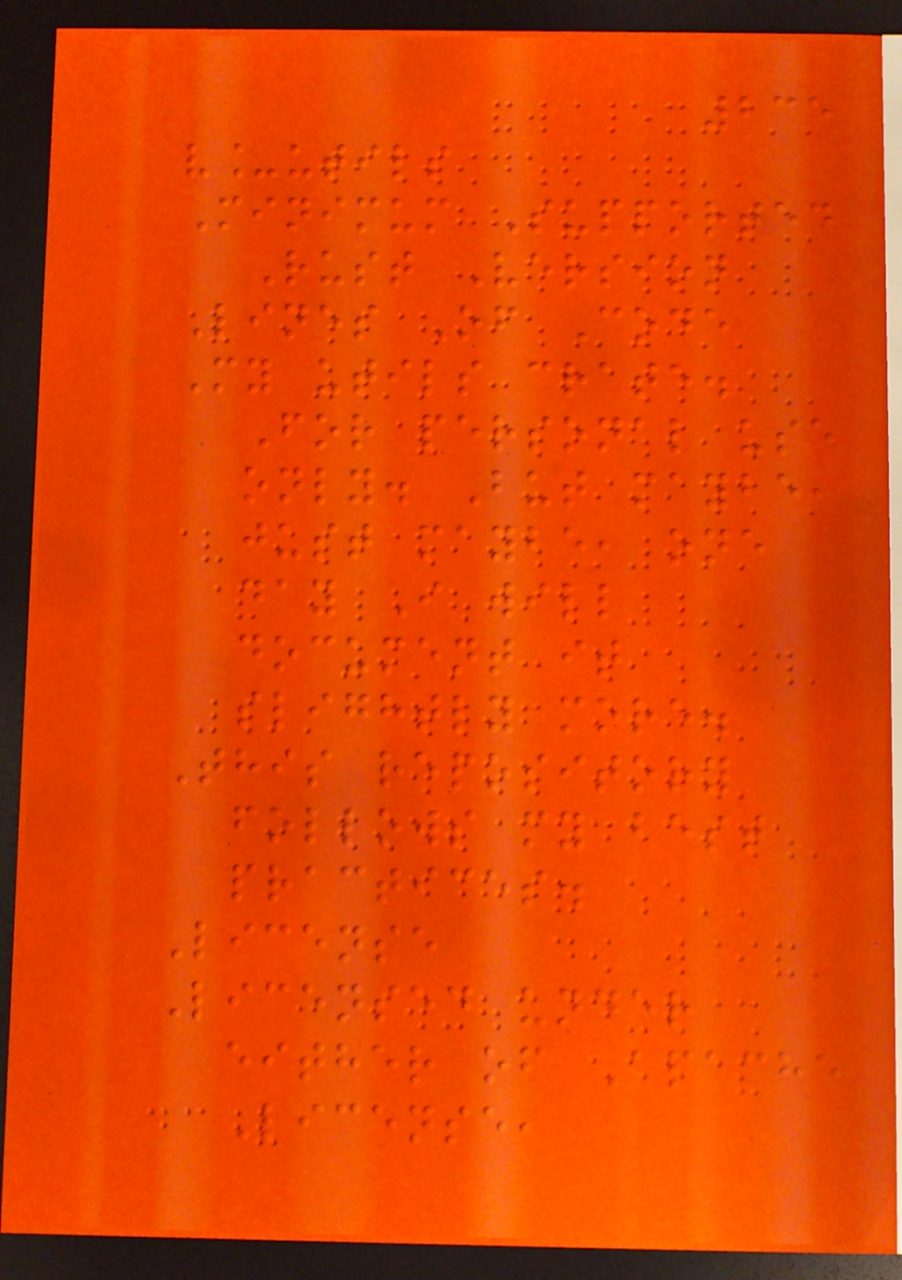235
v_utils
Minimum Supported
Rust Version
Lines Of Code
My utils crate.
For personal use
only. But maybe,
just maybe, one
day I will
document it
slightly more.
This repository
follows my best
practices.
License
Licensed under
either of Apache
License,
